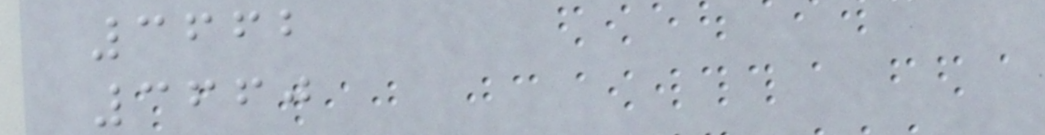3662
3660
